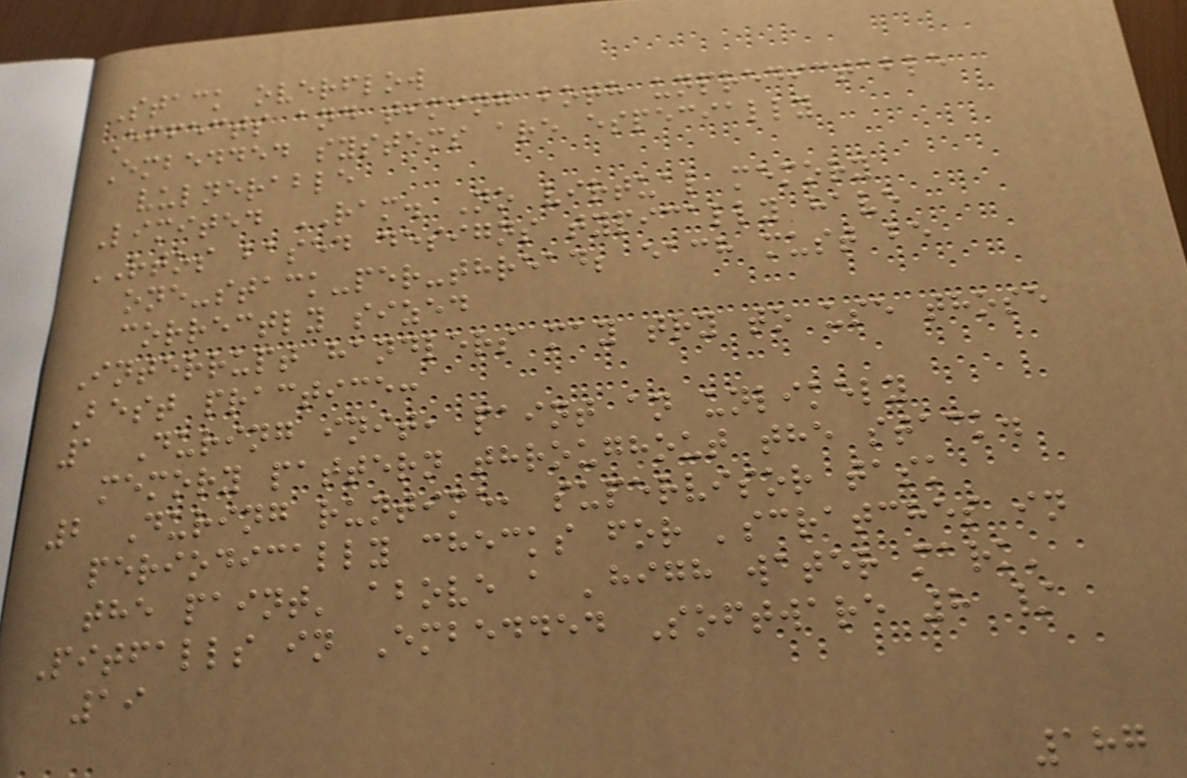Stack overflow
Effects and timing both unpredictable
Embedded systems are especially
vulnerable
Limited RAM. No virtual memory
RTOS based designs typically have
one-stack-per-thread; each must be
correctly sized
Interrupt handlers may try to use those
Best practice:
1 During init, paint an unlikely
memory pattern throughout the stack.
2 During runtime, supervisor task
periodically checks for 'scratches in
the paint' above a 'high water mark'
Pitfalls in Embedded Software 8 /
19
187
